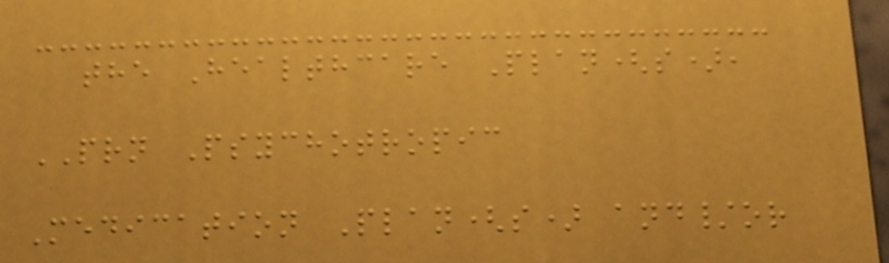the Healthcare Plan(s),
PRN Psychotropic
Medication Plan(s) and/or
